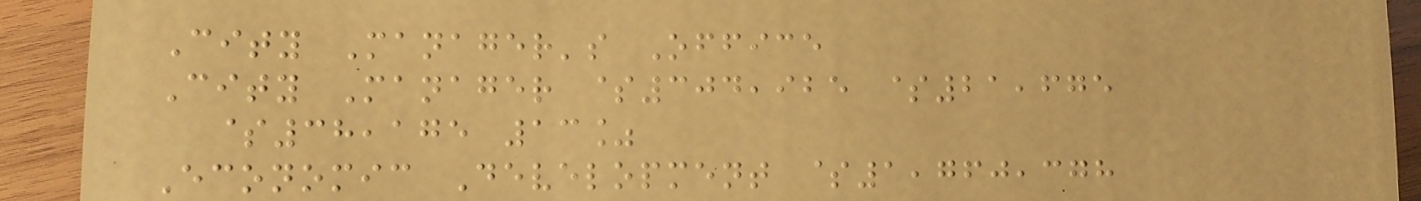City Manager's Office
City Manager $304,925 $21,675
$38,175 13%
Economic Development $1,760,378
